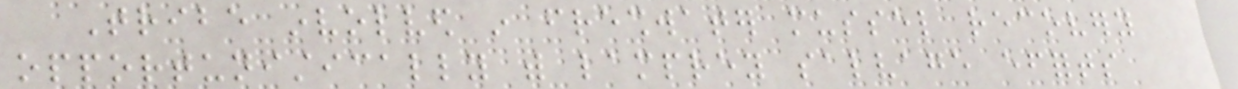Tribe involved in freshwater mussel recovery
opportunistically with lamprey salvage efforts
